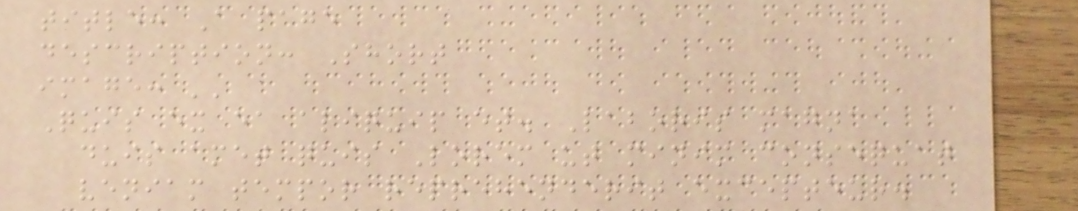title: A page
description: Short
image: ''
Quis ex ea aliquip et. Laboris magna
duis amet quis Lorem ut minim consequat
veniam tempor reprehenderit excepteur.
